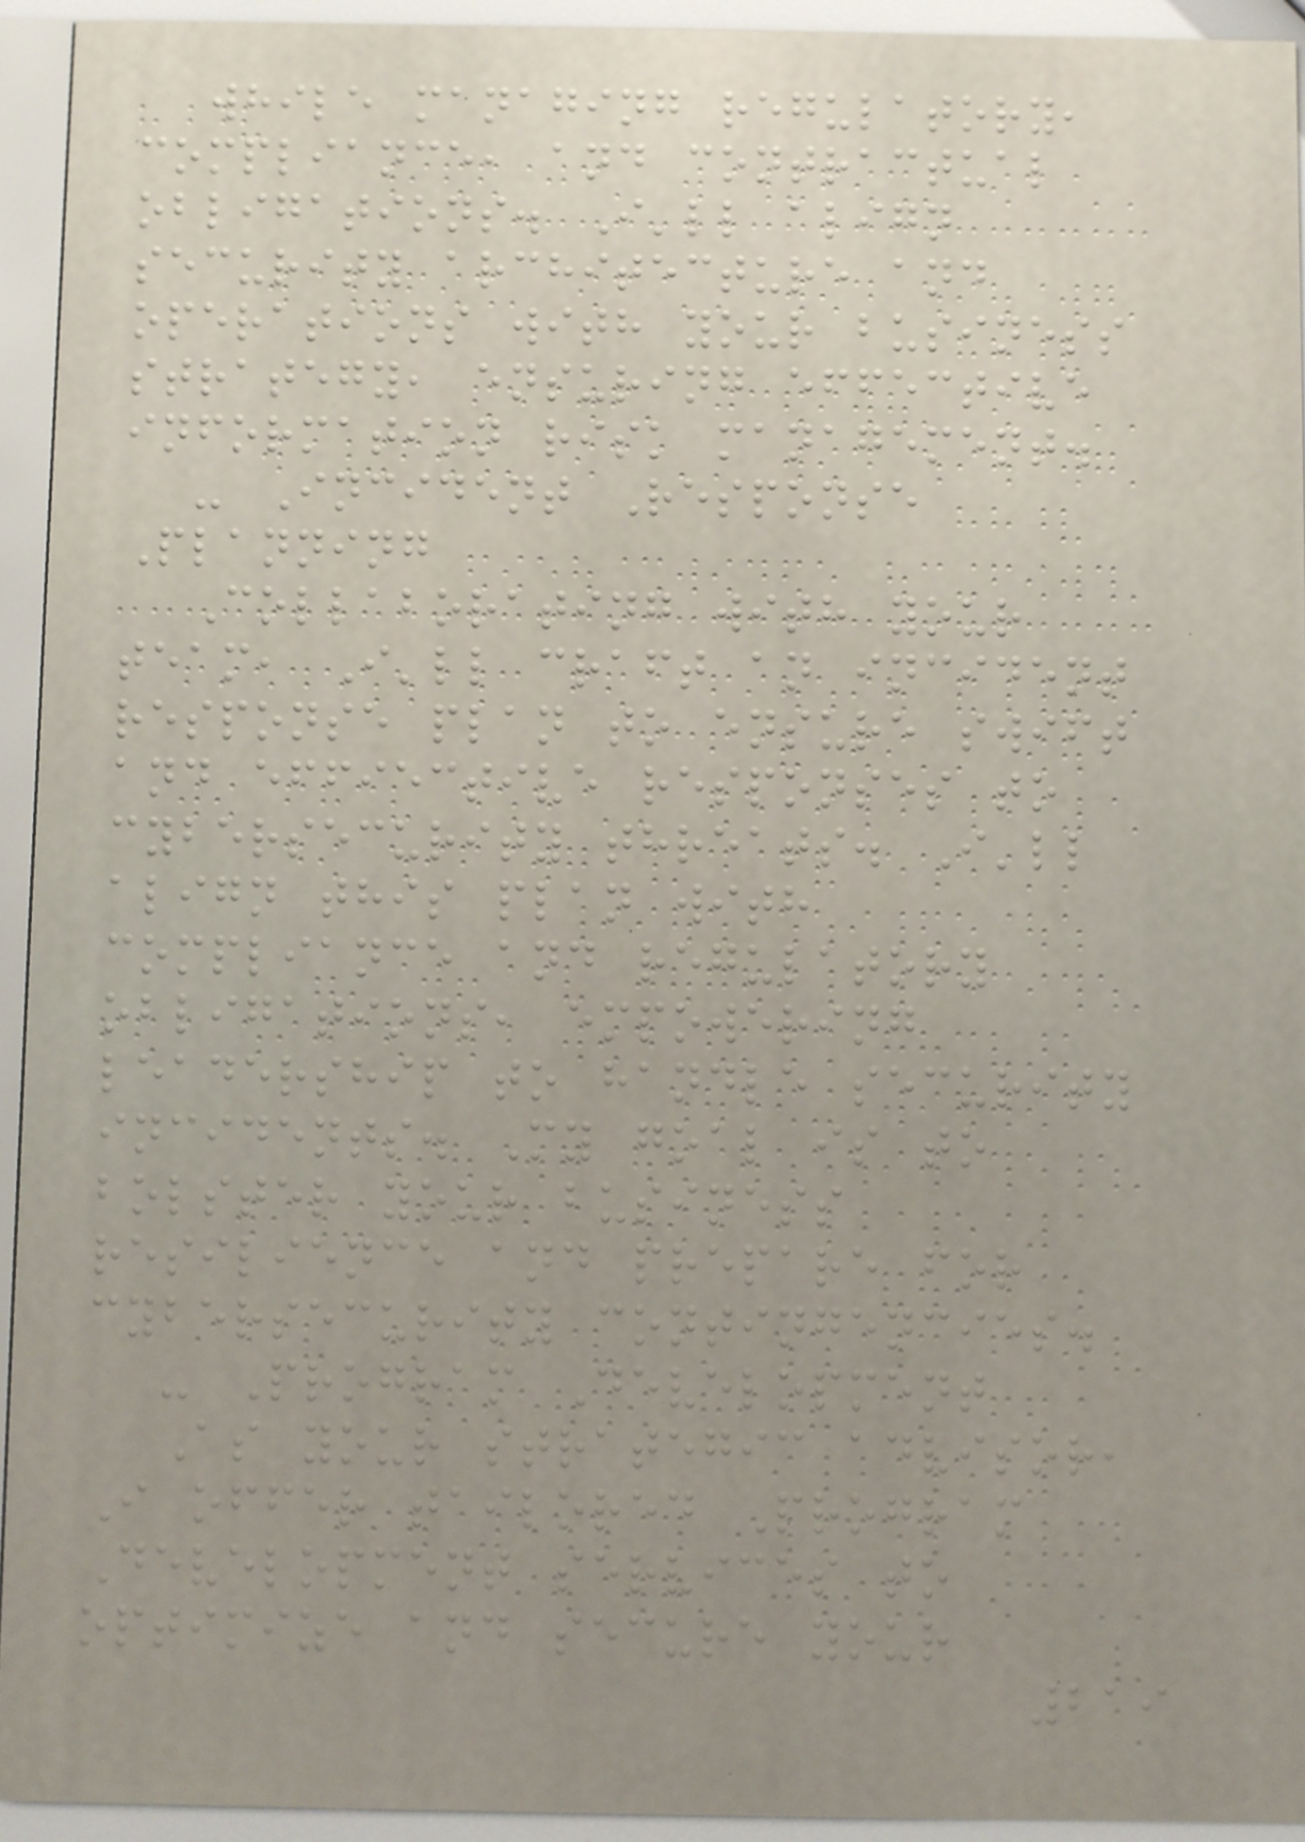while managing regulatory,
compliance, and contractual
obligations. I'll align
security architecture and
operations with your business
strategy, ensuring effective
information risk management.
- Incident Response
Planning
Collaborating with your
team, I'll craft an incident
response plan to ensure swift
and effiective responses to
cybersecurity threats. I'll
align this plan with
compliance and regulatory
obligations, empowering
leadership to handle security
incidents. My goal is to
bolster your business
resilience and prepare for
cybersecurity contingencies.
- Program Development
As your strategic advisor,
I offer tailored Program
Development services to
optimize and secure your
219
